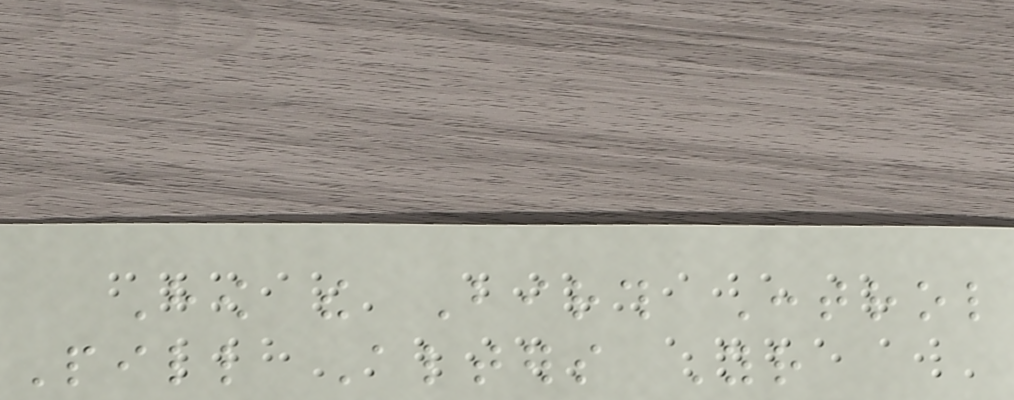How the Birth Control
Pill Alters Your
